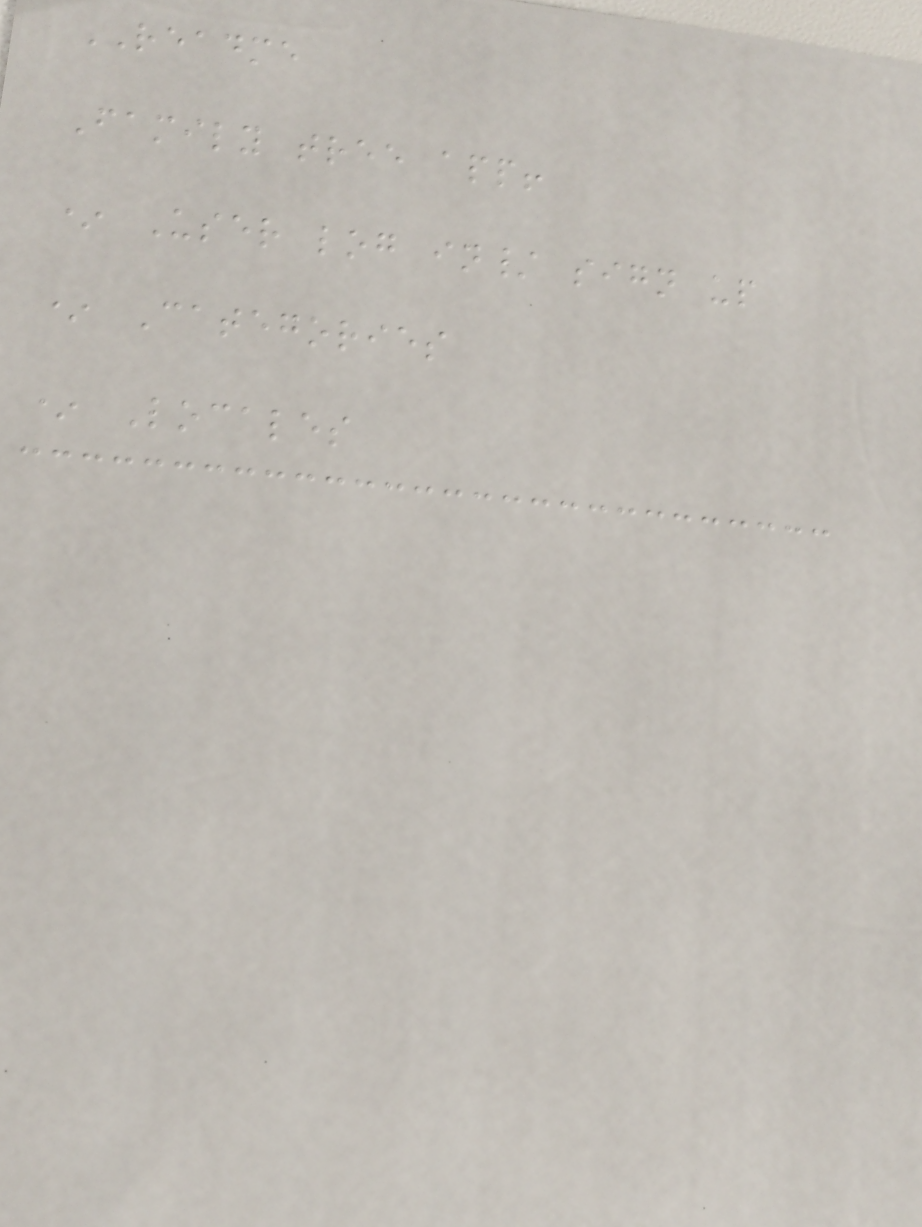README
Family tree app!
* User log in/ sign up
* Categories
* Locales
